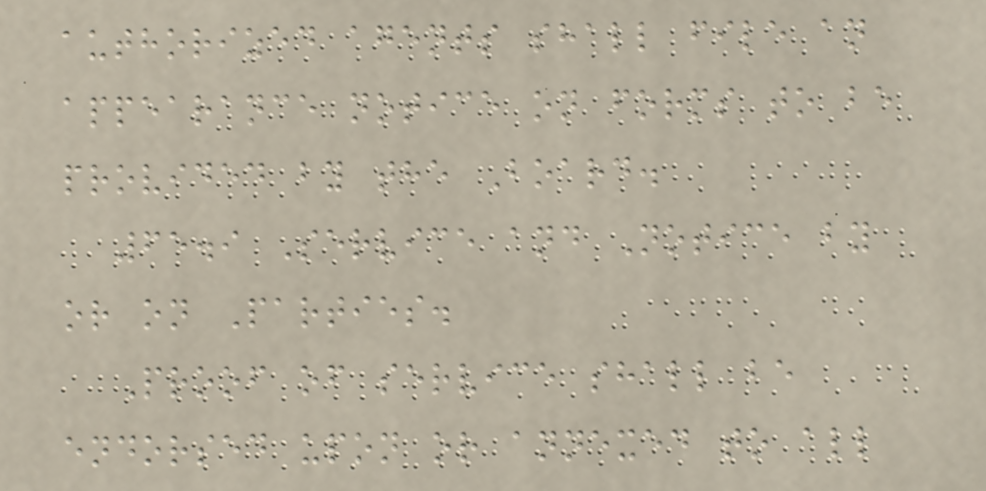authorized agents shall file an
appearance notice on forms to be
provided by the Board.
65.9 Service and Notice by
or on Parties.
Proof of service shall be
endorsed upon or annexed to all
